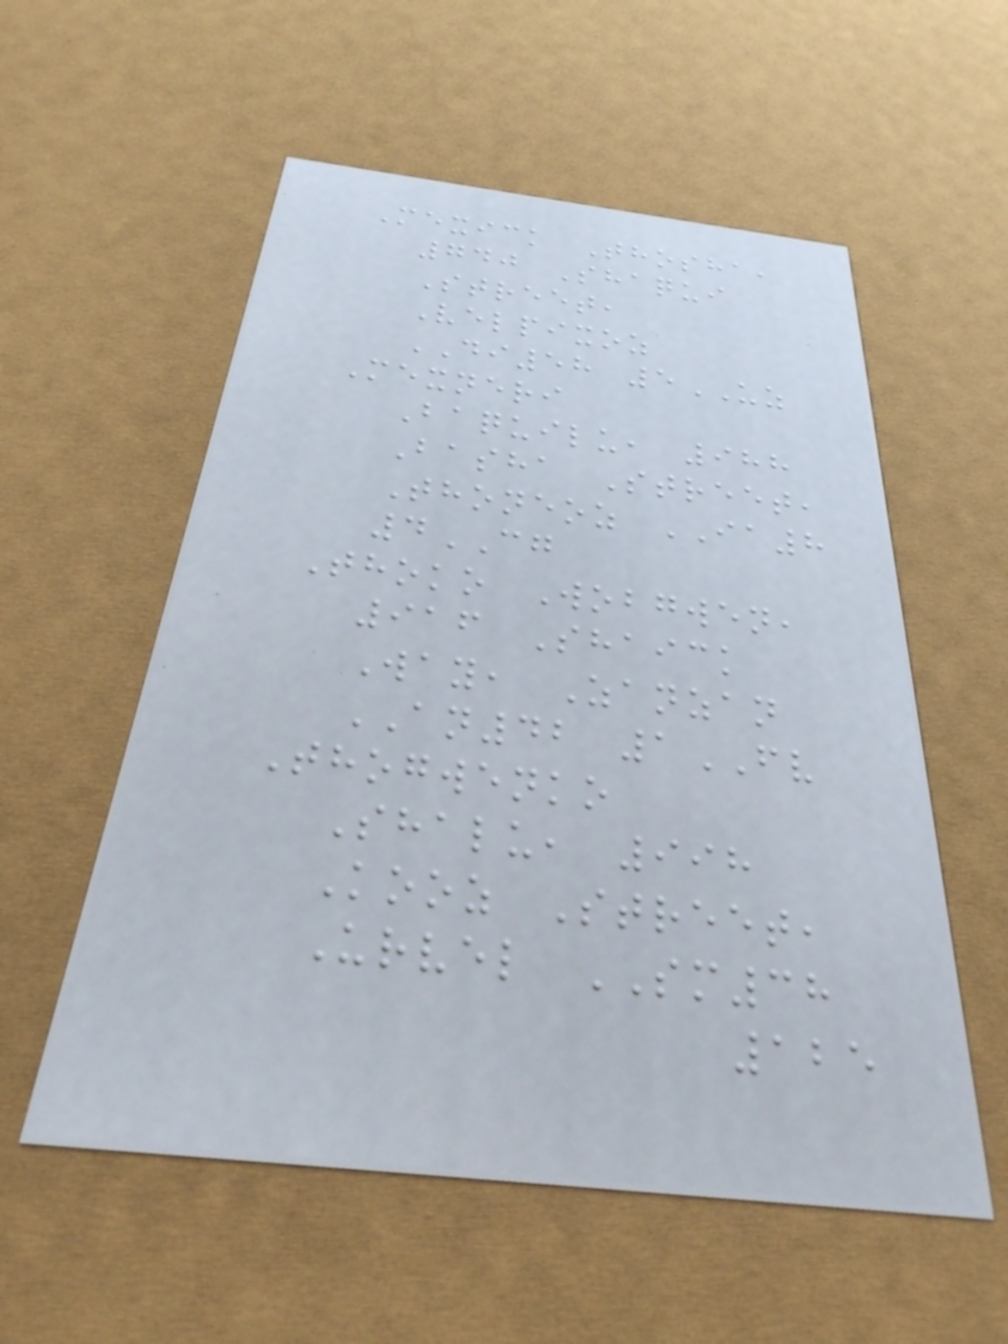Mexick Thosha,
740 Shaqui
Street,
Velpixoz
DI58 5UZ
Mexneri
Baquilu, 988
Basha Street,
Thoneoz IA8
4CG
Thoko Wobgwen,
916 Shaick
Way, Zanzan
AN42 1FV
Thogwenko
Shalu, 998
Kooz Street,
Urvel SM38
125
